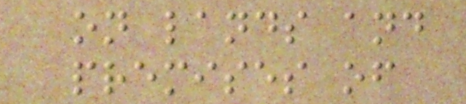on lands and
premises of
